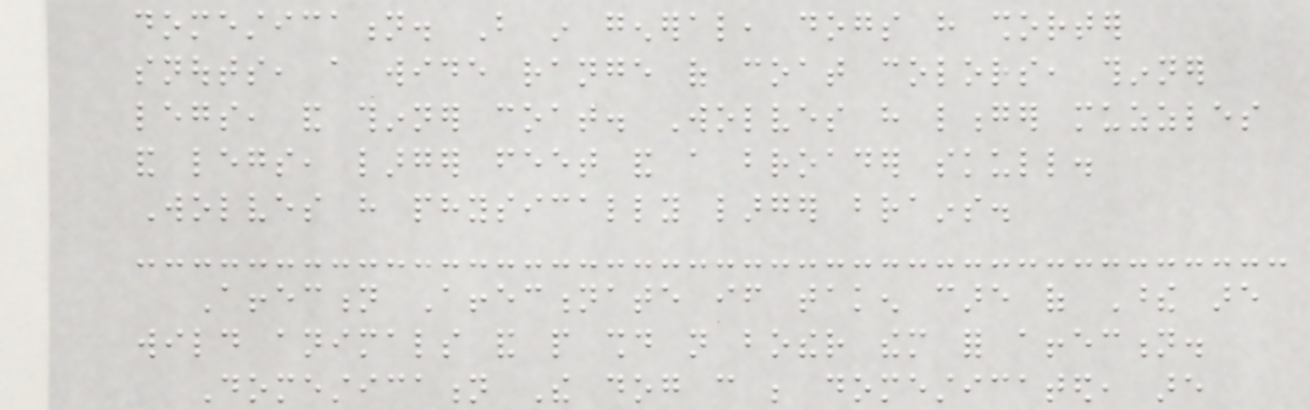domestication. But in general, dogs have shorter
snouts, a wide range of coat colors, thinner
legs, and thinner coat. Wolves have longer muzzles
and legs, larger feet and a broader skull.
Wolves have physically larger brains.
Affection Affectionate if taken care of These are
wild animals and people should not bother them for affection.
Domestication The dog can be domesticated, are
